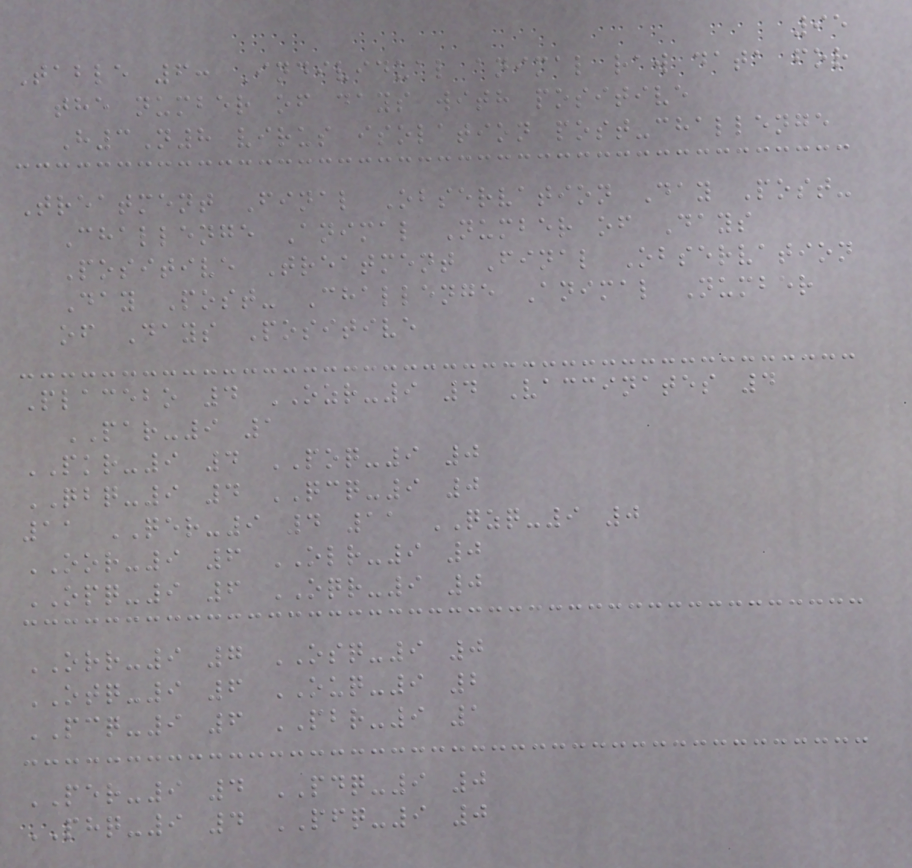95
Table 6: Individual animal raw data for
the number of days with positive
H3N8 virus isolation post-challenge
Treatment Final Observation Day Post-
Challenge Animal Number of Days
Positive Treatment Final Observation
Day Post- Challenge Animal Number
of Days Positive
Placebo 4 OZR-9 4 Vaccinates 4
PAR-9 1
PKR-9 4 POQ-9 0
QBQ-9 4 QCQ-9 0
11 QER-9 4 11 QZQ-9 0
OOR-9 6 OLR-9 0
OPQ-9 6 OQR-9 0
ORR-9 7 OSQ-9 0
OTQ-9 6 OUQ-9 2
PCQ-9 6 PBR-9 1
PER-9 4 PDQ-9 0
PHQ-9 4 PFQ-9 0
